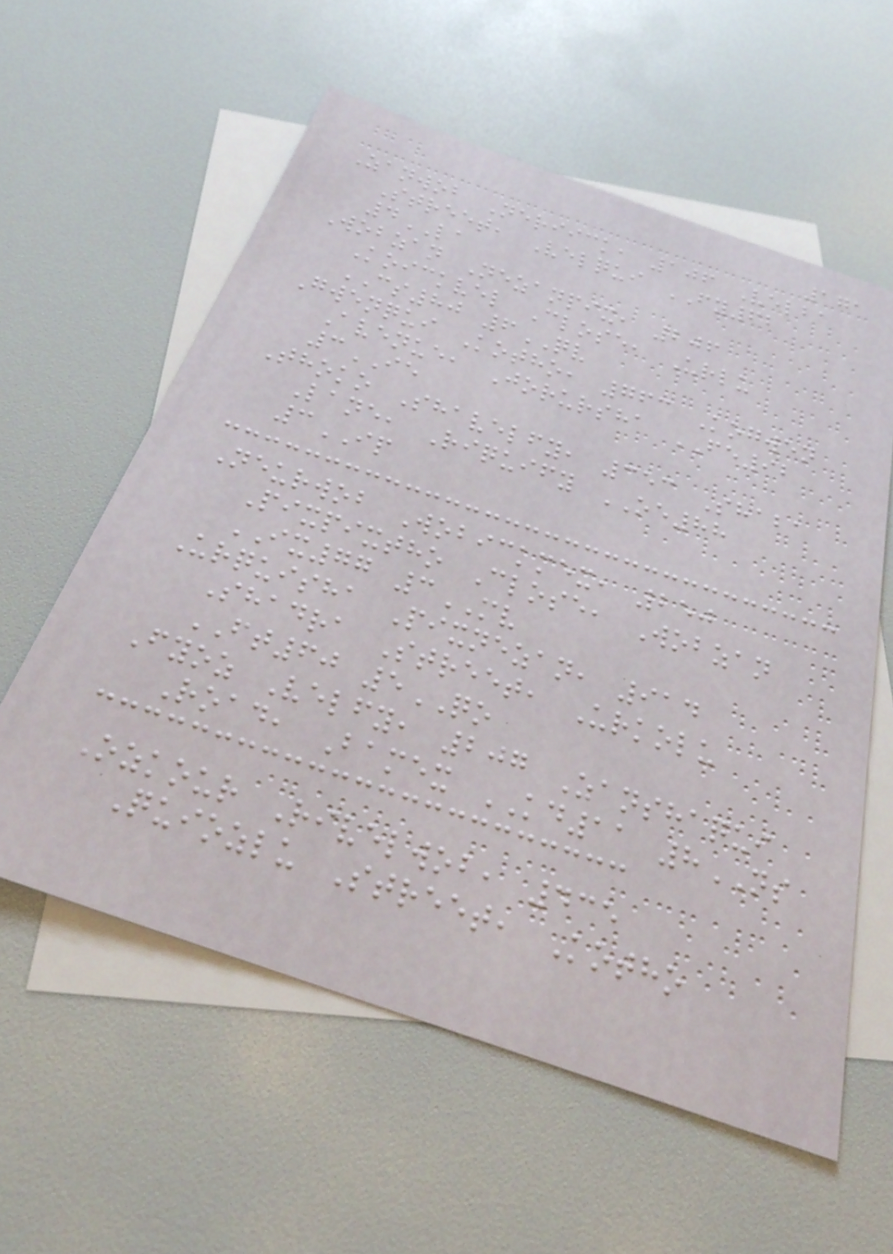171
Zanwob Neriick, 106 Velba
Street, Velqui FY62
4LA
Wobzan Nezanpix, 206
Koickvel Close, Urlu
CS80 6QV
Gwenqui Kotho, 763 Kogwen
Avenue, Jorursha FE92
3IE
Thoko Shavelfy, 353 Shaba
Lane, Riquify OE88
3IP
Neurwob Wobickmex, 250
Pixpixtho Close, Wobzan
IX77 3MV
Urquisha Pixnezan, 914
Shadra Street, Urkolu
FT60 5QO
Fyoz Velfy, 207 Zanshaqui
Road, Bamex KD11 8NS
Ozkour Rivelwob, 435
Quiozlu Street, Kotho
